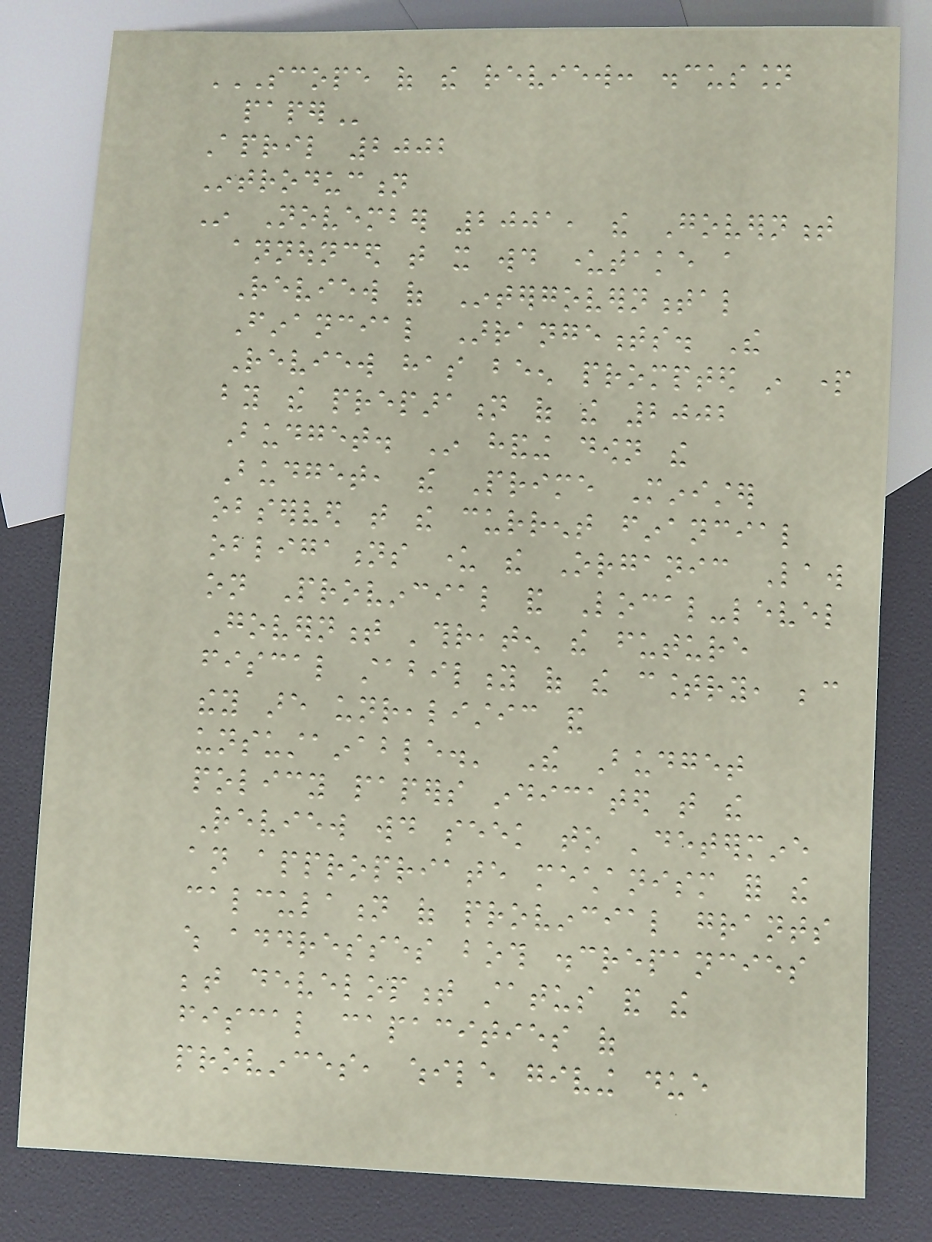SCOPE OF THE REVIEW: DISCUSSION
PAPER
April 2002
Introduction
In November 2001, the Government
announced that it would undertake a
Review of Intergovernmental
Financial Arrangements. The
Review has been prompted in part
by the preparation of the 2002
Budget. In handing down the
Budget, the Prime Minister
observed that the current financial
obligations under the Organic Law
on Provincial and Local-level
Government 'threaten the future
fiscal stability of the country, because
they are unrealistic and
unsustainable.' The Budget
policy papers indicated that the
Review would seek to 'determine
an appropriate mechanism for the
calculation of provincial grants
which addresses both discrepancies
between development status and the
fiscal capacities of
provinces, while giving due
